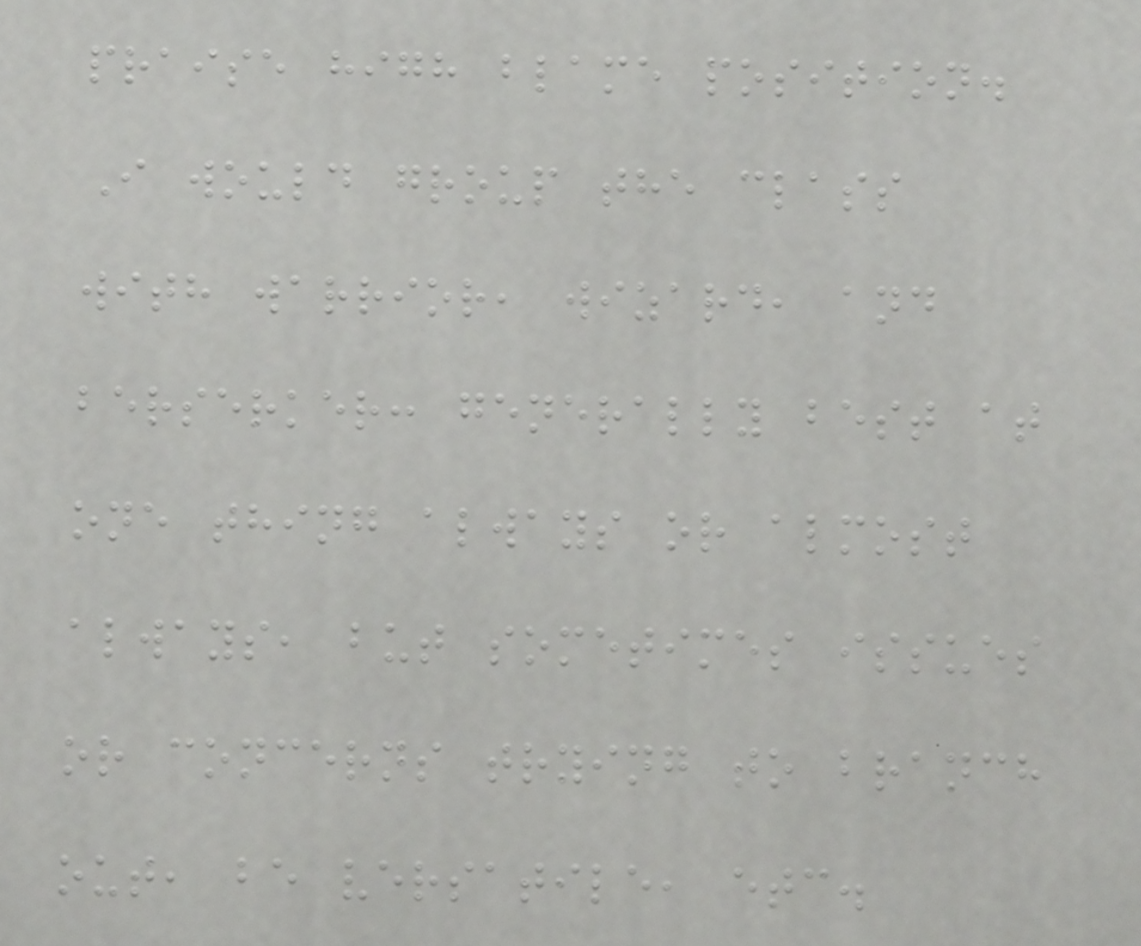praise high blame position.
I would group the class
with warrior, wizard, and
berserker: generally best at
one thing always or almost
always, but sometimes issues
or concerns trying to branch
out, be versatile, etc.
